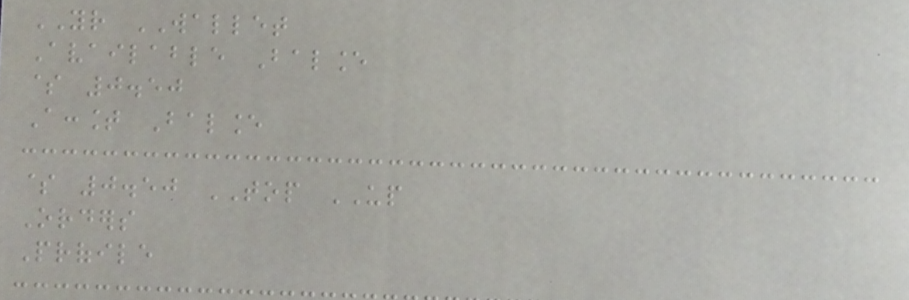YOUR WALLET
Available Balance
$ 0.50
Account Balance
$ 0.50 TOP UP
Orders
Profile
